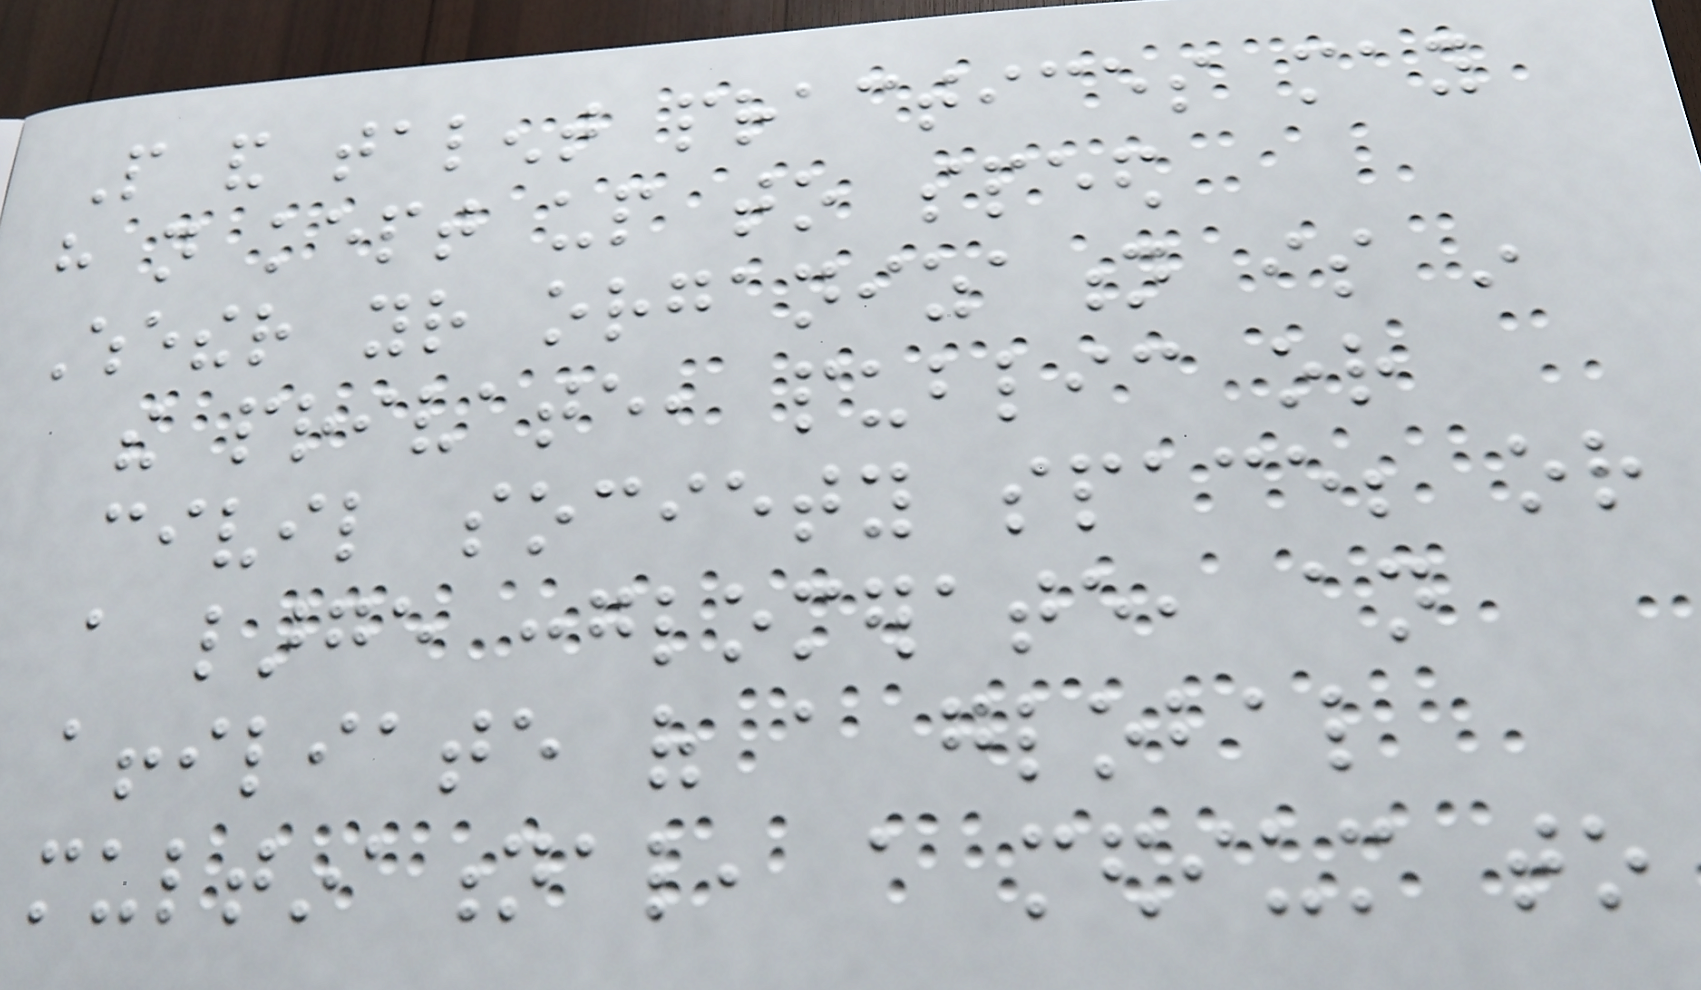People and talent practices may
have not kept up to speed
Whether your organization is in
the private, public or
civil society space; or
a large conglomerate, an
affiliate of a global
multinational, a medium to
